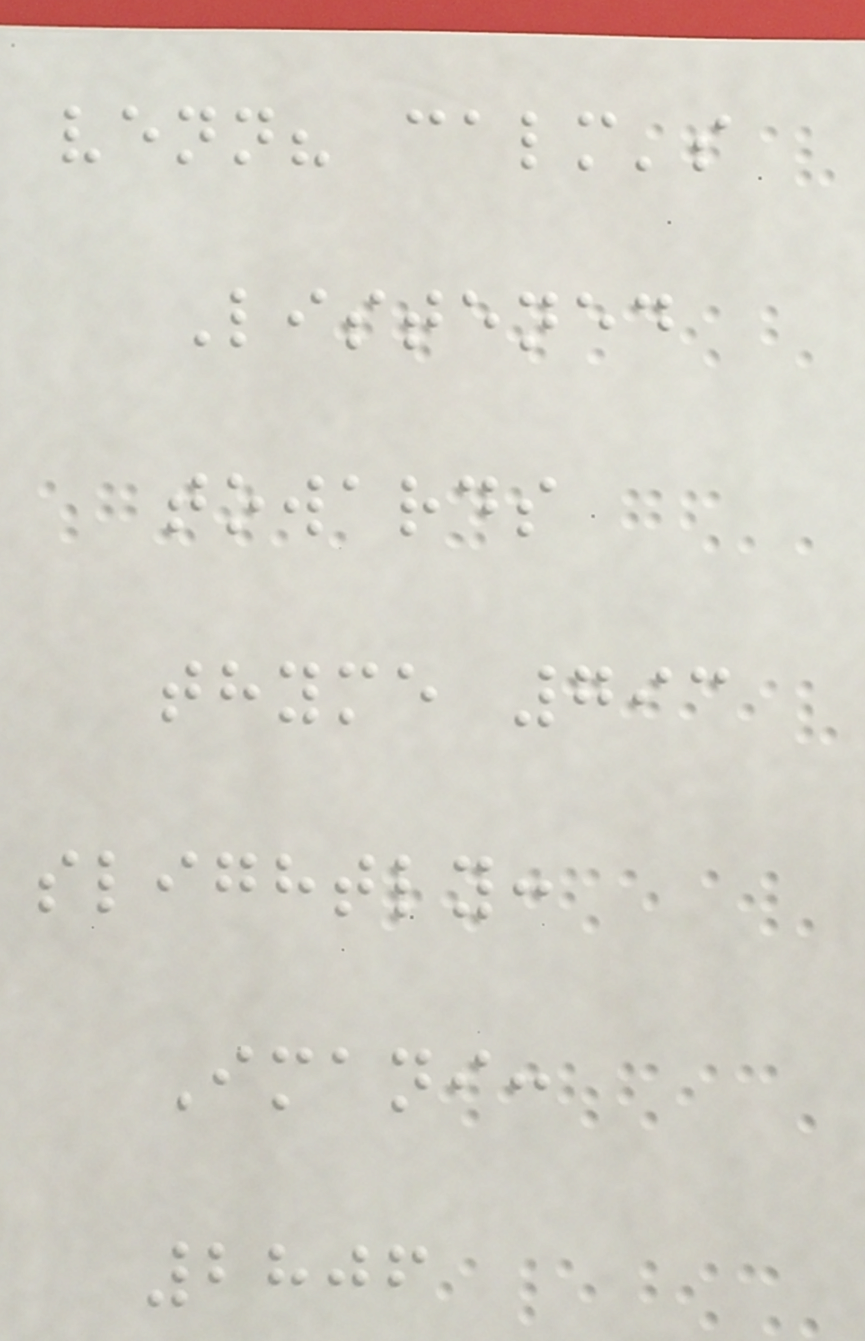venn? calm's
Listened
towards
thyme 793
slightly:
Imani:
2806
